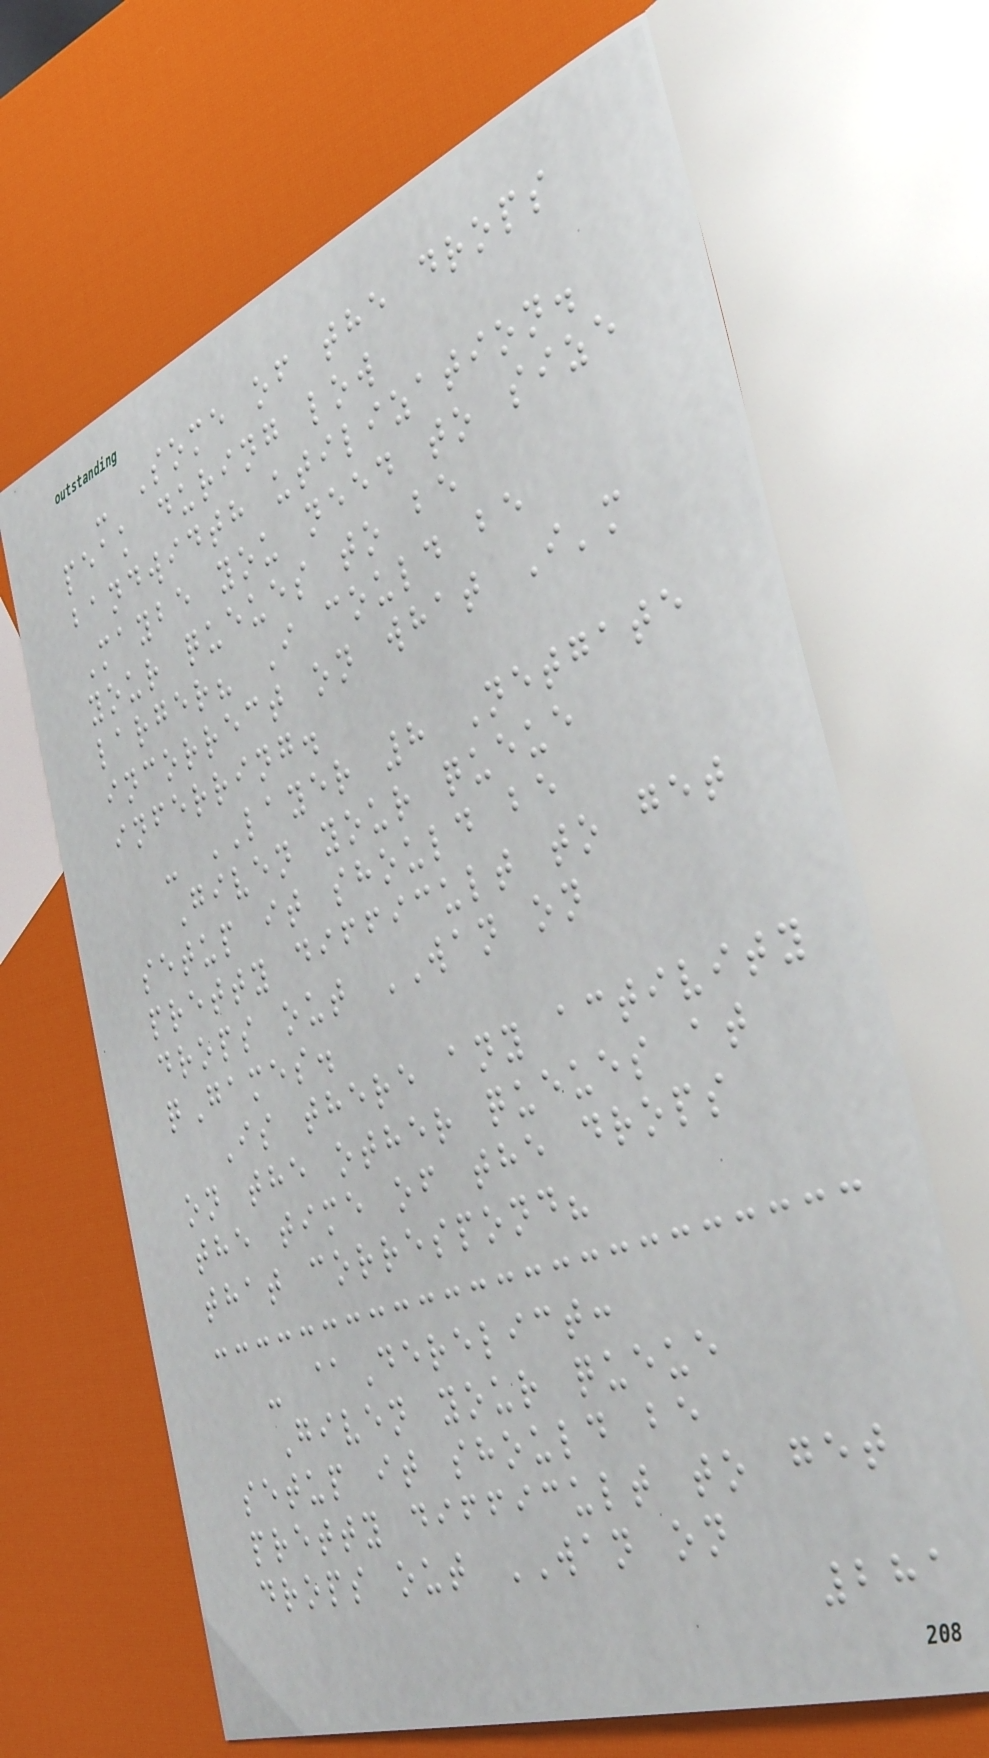- Some of the drops
peak during low
bandwidth utilization.
Maybe you need to size
your queues to be
larger? I could be
incorrect on what I'm
inferring.
- LAYER 8 Netgate
Given your queue
setup it should be
pretty difficult to get
drops out WAN on
qGames.
Is there any activity
on the other queues at
the time of the drops
that correspond?
- @Derelict:
Given your queue
setup it should be
pretty difficult to get
drops out WAN on
281
